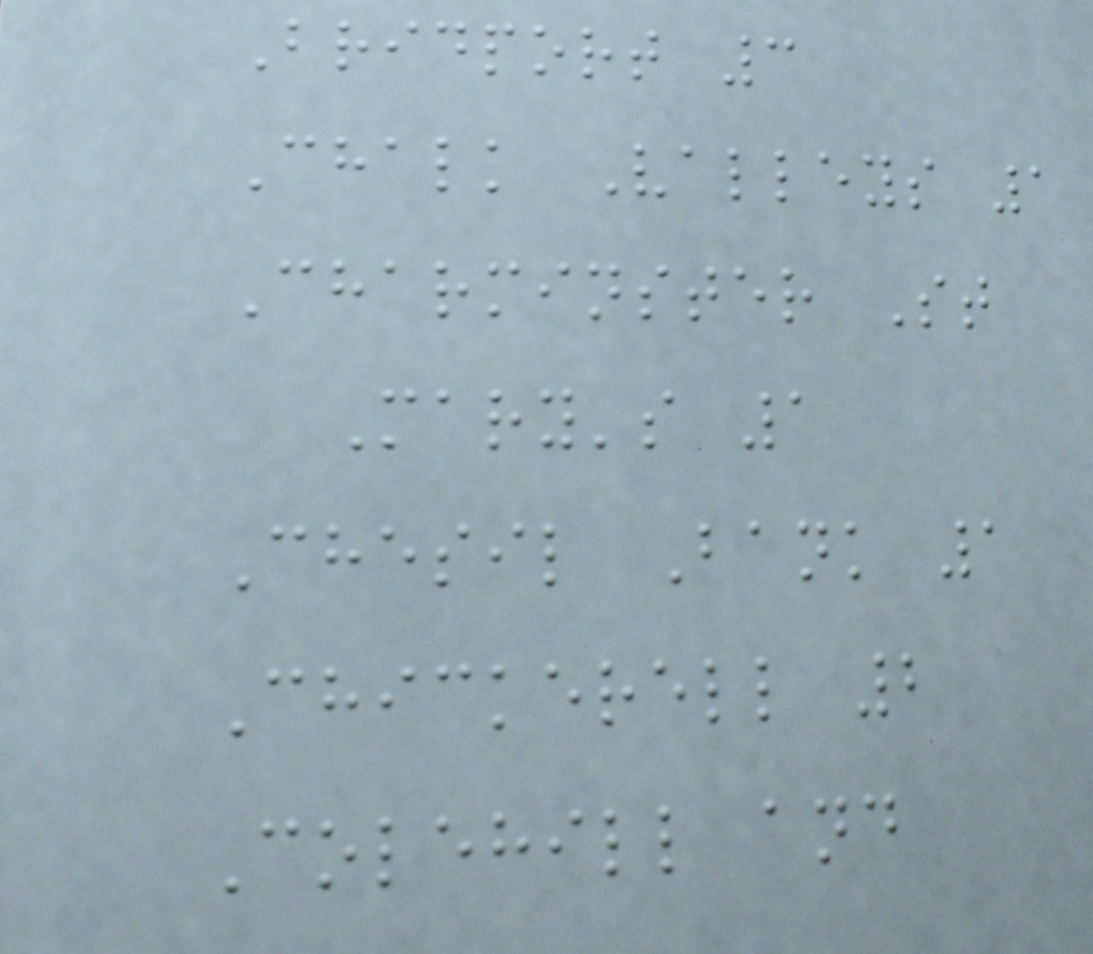Bridport 3
Chalk Valleys 1
Charminster St
Mary's 1
Chesil Bank 1
Chickerell 2
Colehill and
